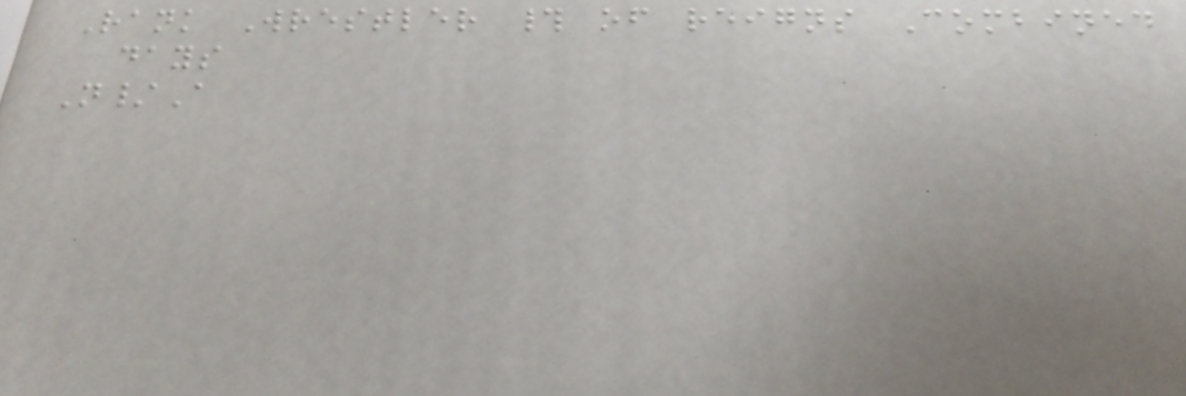Rank Wrestler # of reigns Combined
days
N/A
